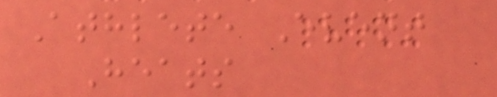Athlete Event
Heats
